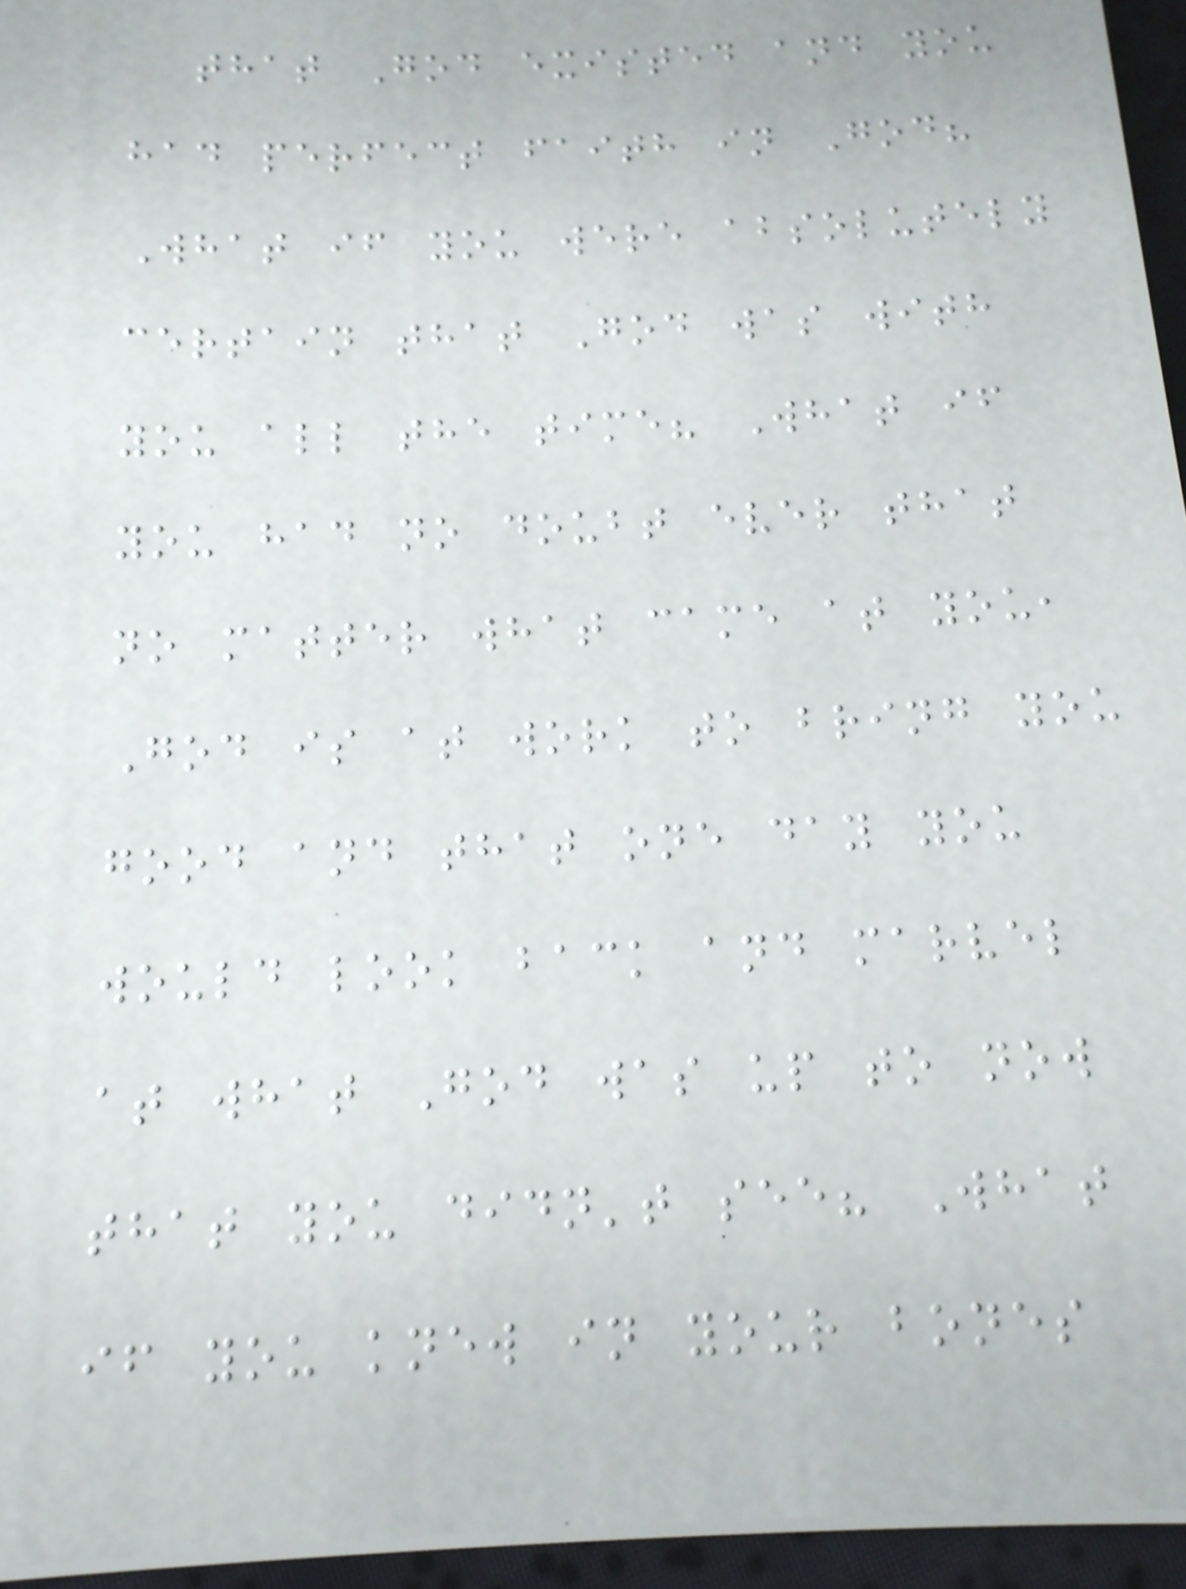that God existed and you
had perfect faith in God?
What if you were absolutely
certain that God was with
you all the time? What if
you had no doubt ever that
no matter what came at you,
God is at work to bring you
good and that one day you
would look back and marvel
at what God was up to now
that you didn't see? What
if you knew in your bones
